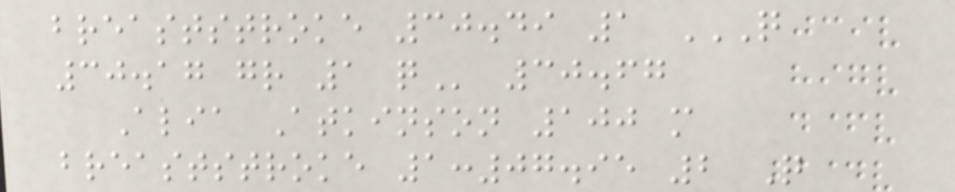breaststroke 30.49 1 Q
30.17 GR 1 Q 30.67
Alia Atkinson 100 m
breaststroke 1:07.95 2 Q
